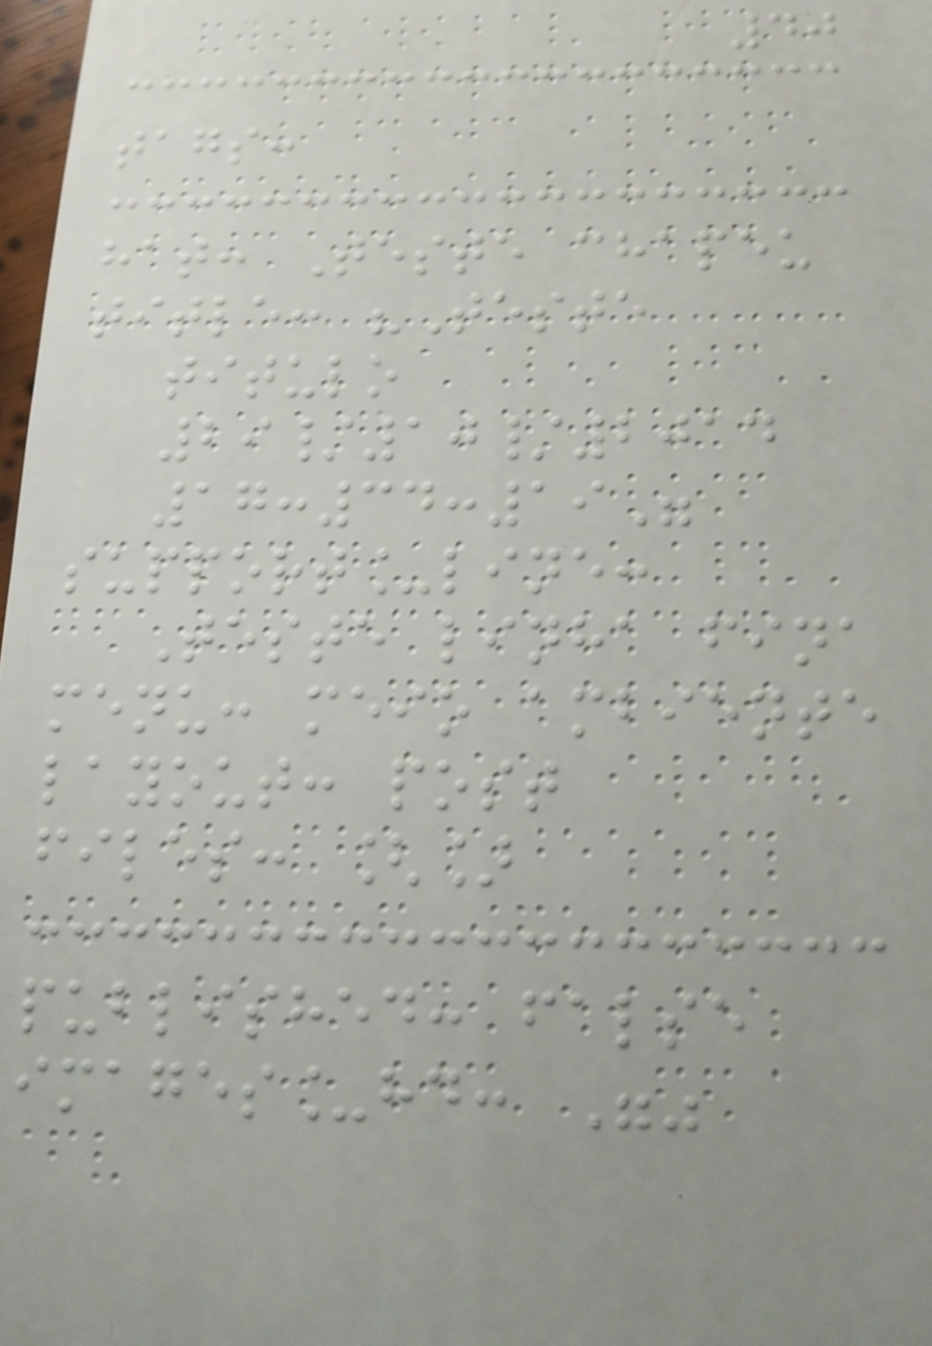40
tags:
hat: Teste chapeu
title: "Teste
titulo
29/10/2014
17:34:19"
support_line:
Teste linha fina
menu: meio ambiente
layout: post
files: []
published: false
images_hd: ""
